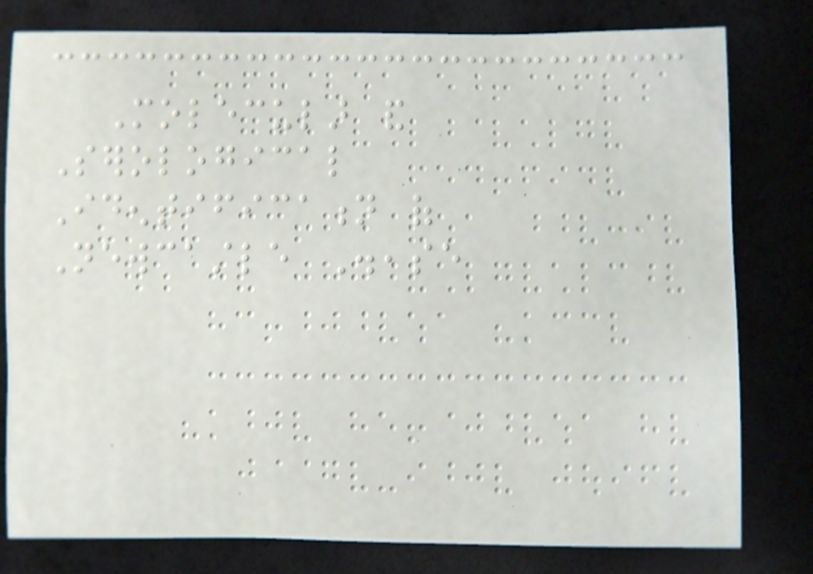Molecular and
Serological
Identification of
Newcastle Disease
